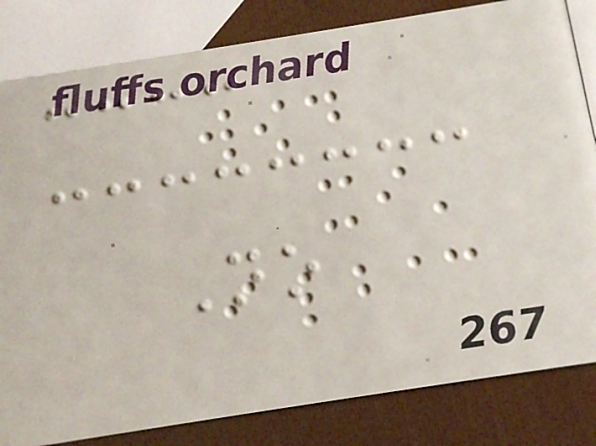No
